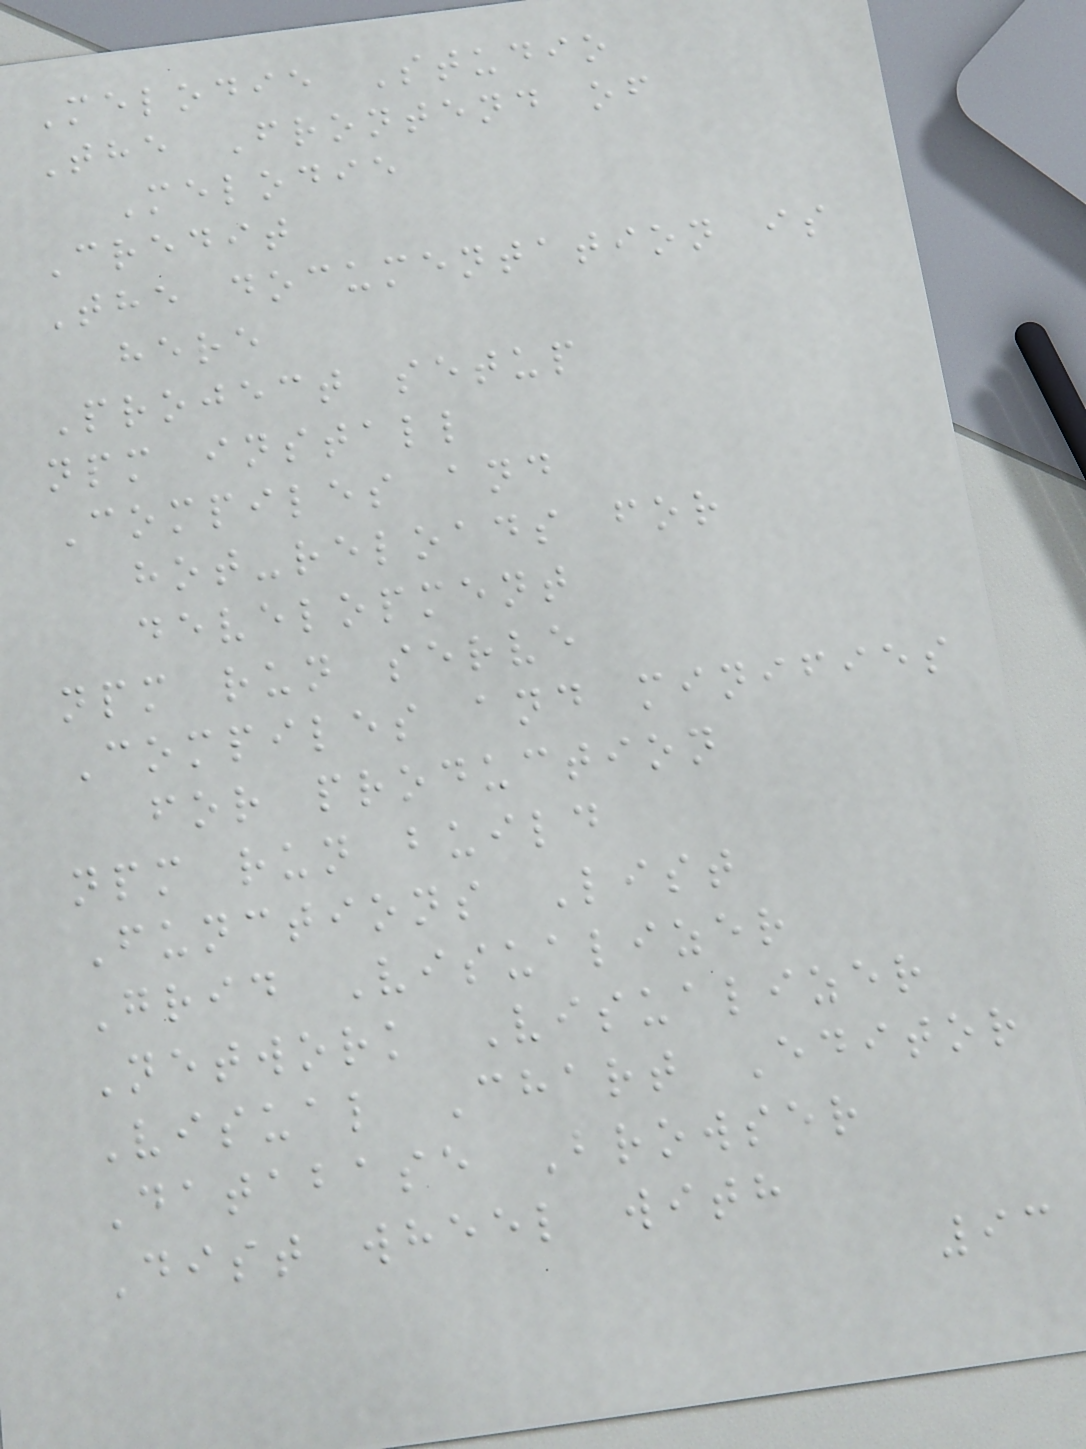Melodie Studio
The Frontend of
Melodie
Credit
The documentation is
here
Project setup
npm install
Compiles and
hot-reloads for
development
npm run serve
Compiles and minifies
for production
npm run build
Functions List
Grid Visualizer
Network Visualizer
Visual Chart Editor
Database Browser
Dist wheel with
93
